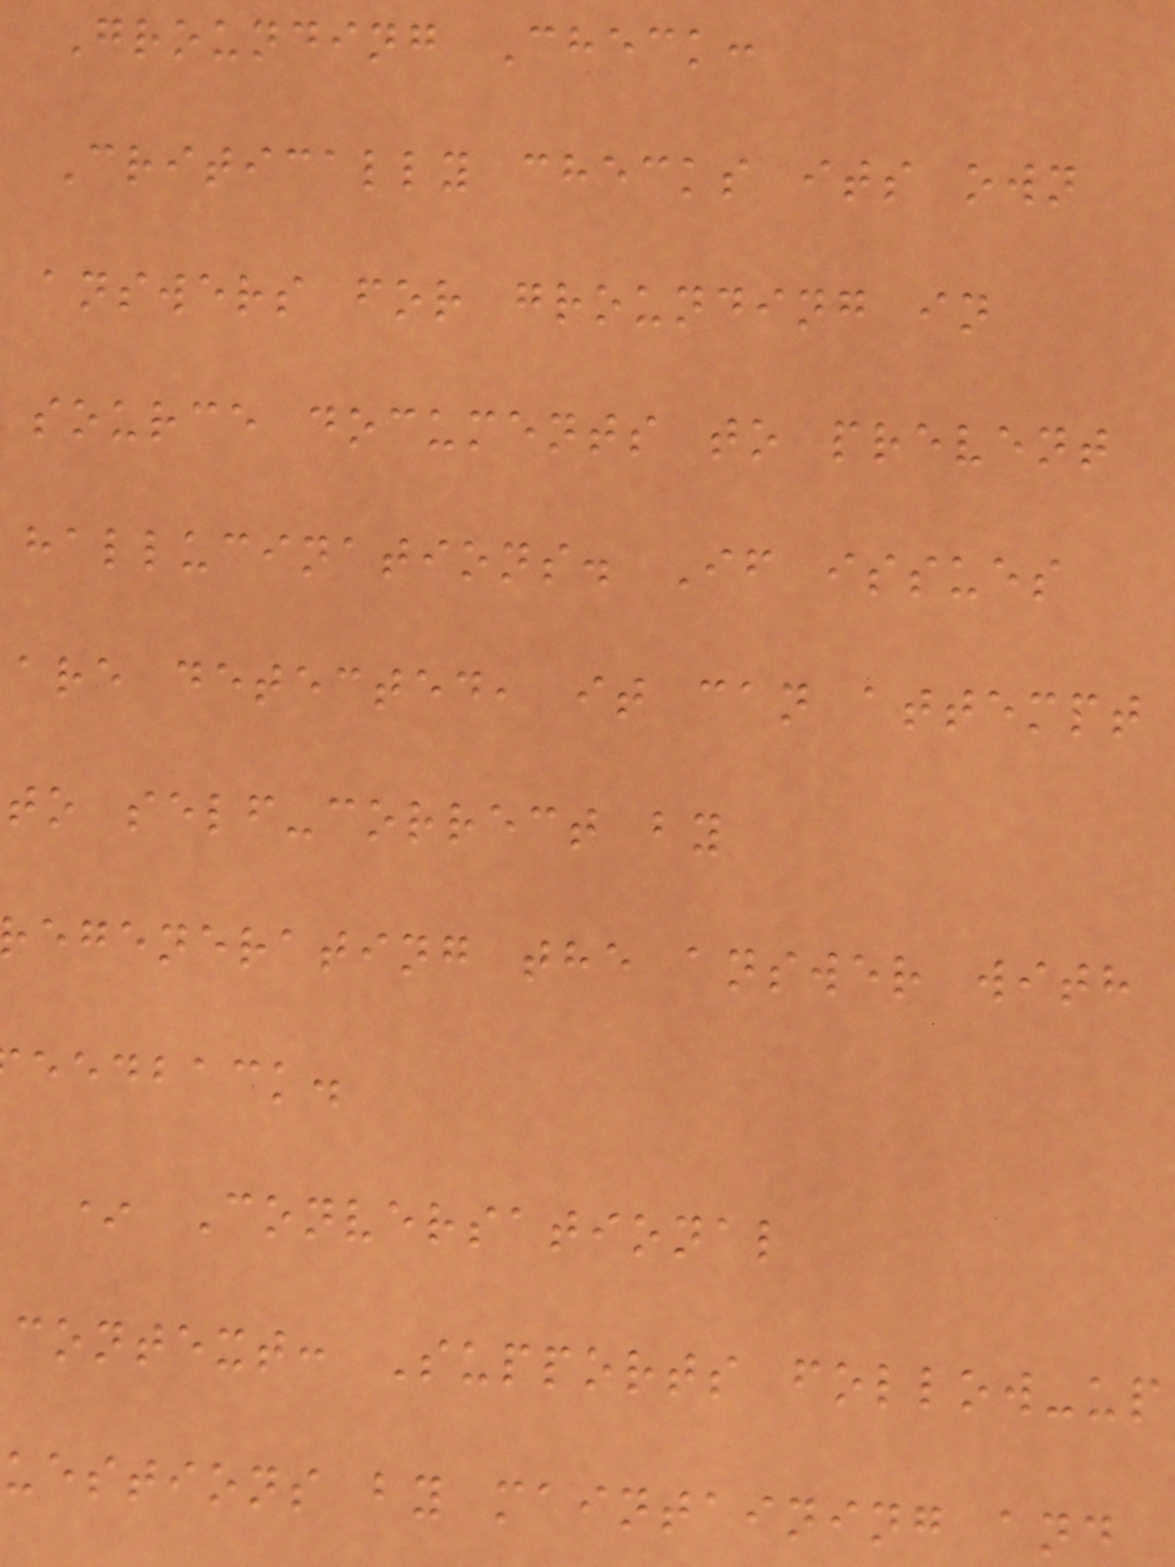Grounding Check:
Critically checks its own
answers for grounding in
source documents to prevent
hallucinations. If issues
are detected, it can attempt
to self-correct by
egenerating the answer with
eedback.
* Conversational
context: Supports follow-up
uestions by maintaining and
